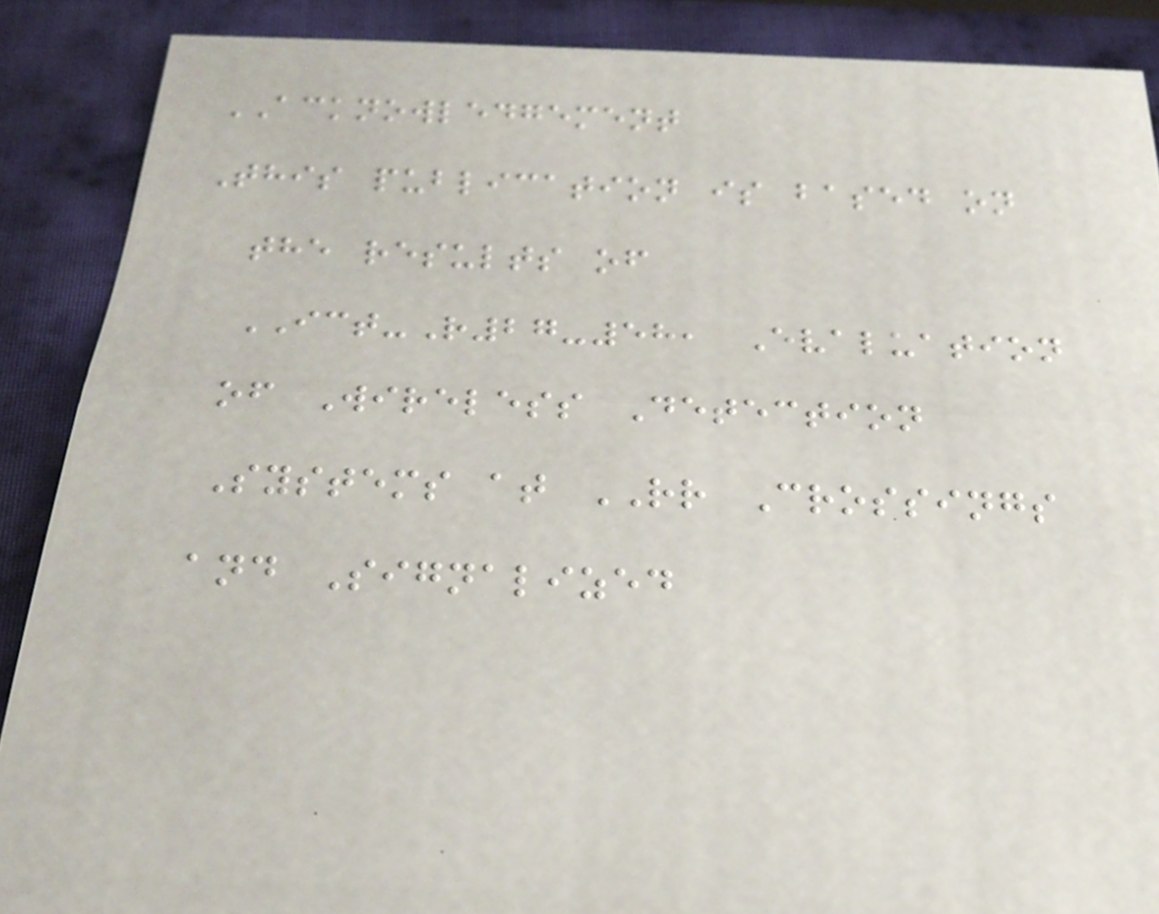ACKNOWLEDGEMENT
This publication is based on
the results of
ICT-R27-58, Evaluation
of Wireless Detection
Systems at RR Crossings
and Signalized
